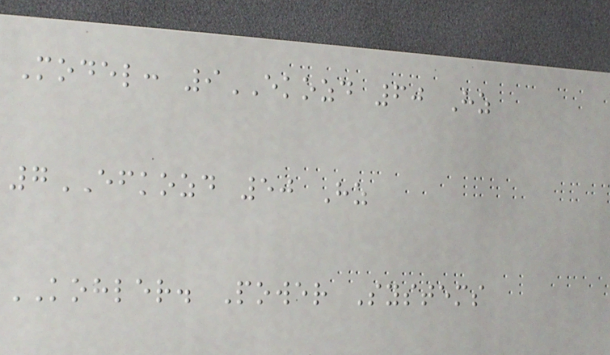Model: 9EKOZD 60 Hz
7EFKOZD 50 Hz
KOHLER. Power Systems
